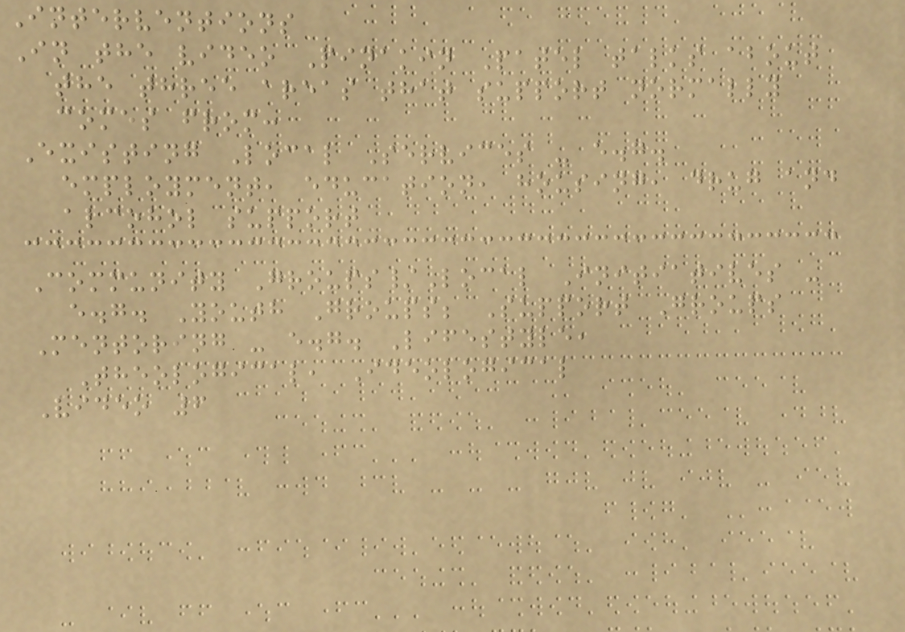Interventions
In the video Pinakin Patel talks about
the three areas that support normally
comes from:
Existing Local Services - e.g.
employment, education, housing, drug and
alcohol support
Community Groups/Local Initiatives -
e.g. Youth Groups; Support Groups
Mentoring - e.g. Lifestyle,
Theological, Ideological
Video 6
